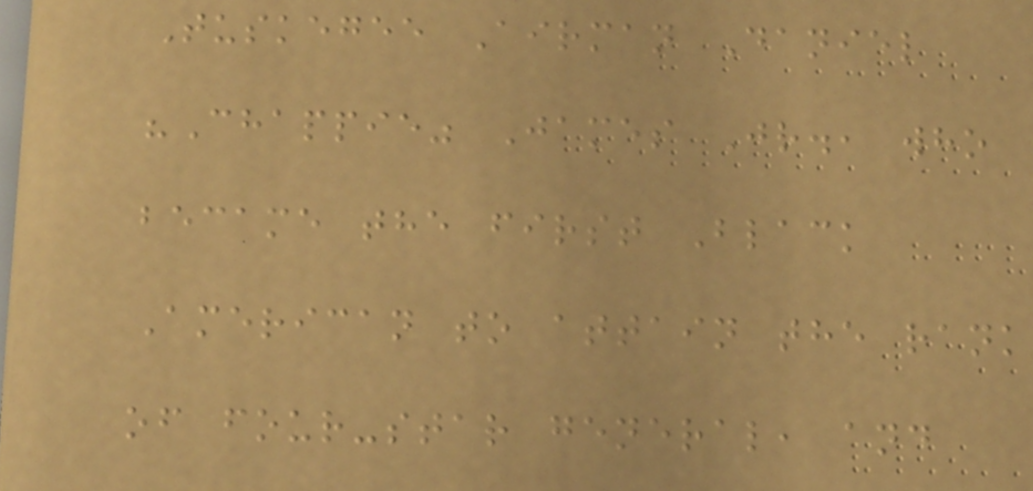Tuskegee Airman Daniel
"Chappie" James Jr., who
became the first Black
American to attain the rank
of four-star general, and
